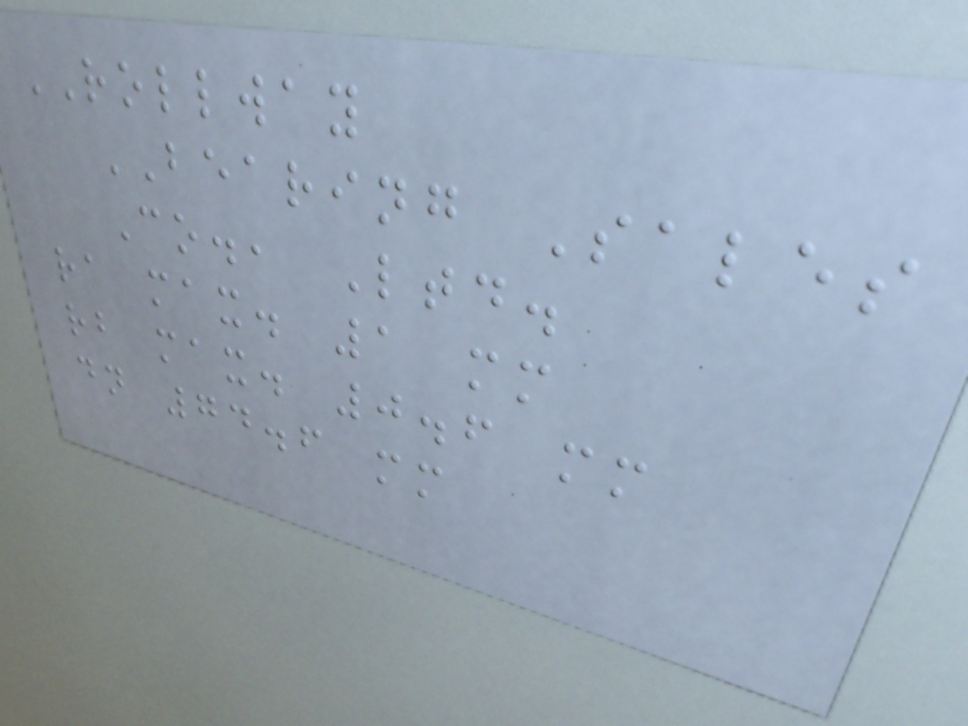ROLLWAY
BEARING Sales
Co., Ltd.
ra max. 1 mm
rb max. 0.6 mm
dn 74.6 mm
